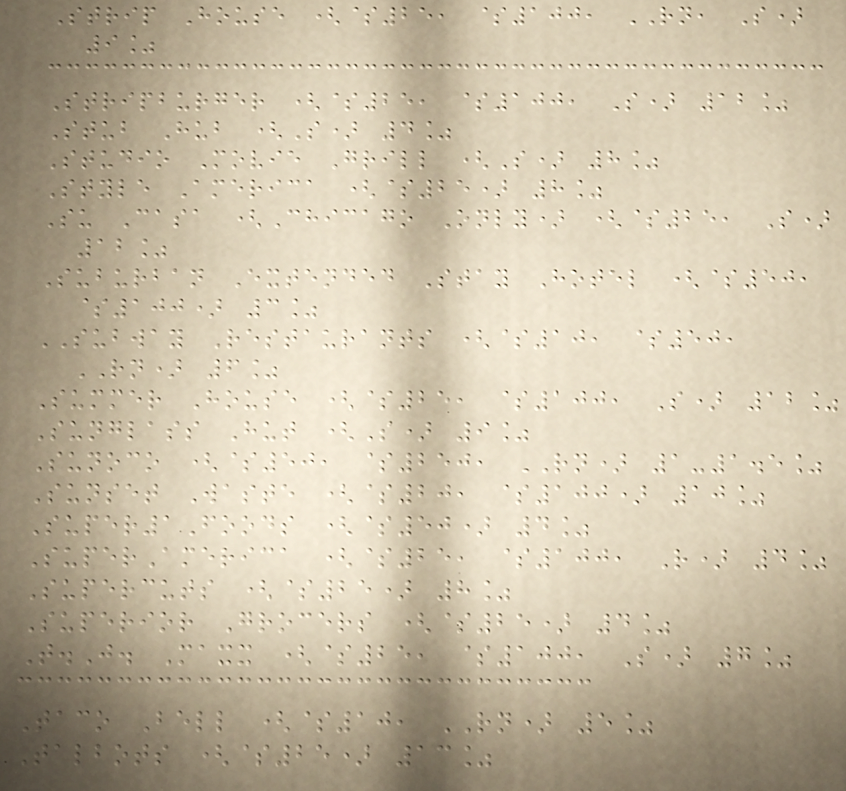Strip House ($25, $100, RN, S)
9%
Stripburger ($25, $100, S) 12%
Stub Hub (S) 4%
Studio Movie Grill (S) 8%
Style America ($25) 8%
Su Casa (Chicago Only) ($25, S)
12%
Suburban Extended Stay Hotel ($50,
$100) 3%
SUBWAY Restaurants ($10, $50,
RN) 6%
Summer House ($25, $100, S) 12%
Sunglass Hut (S) 9%
Sunoco ($50, $250, RN) 1-1.5%
Sunset Waste ($20, $100) 10%
Super1Foods ($50) 4%
SuperAmerica ($25, $100, R) 4%
Supercuts ($25) 8%
Superior Grocers ($25) 4%
T.J. Maxx ($25, $100, S) 7%
Taco Bell ($10, RN) 5%
Talbots ($25) 13%
